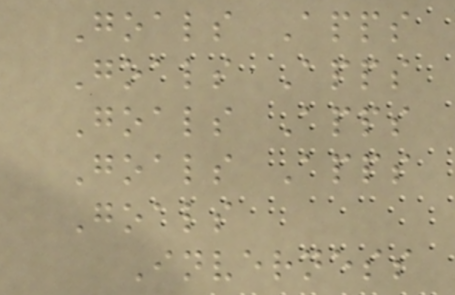Goals Apps
Goals Apps
Goals Apps
Goals Apps
Goals
Inverness
